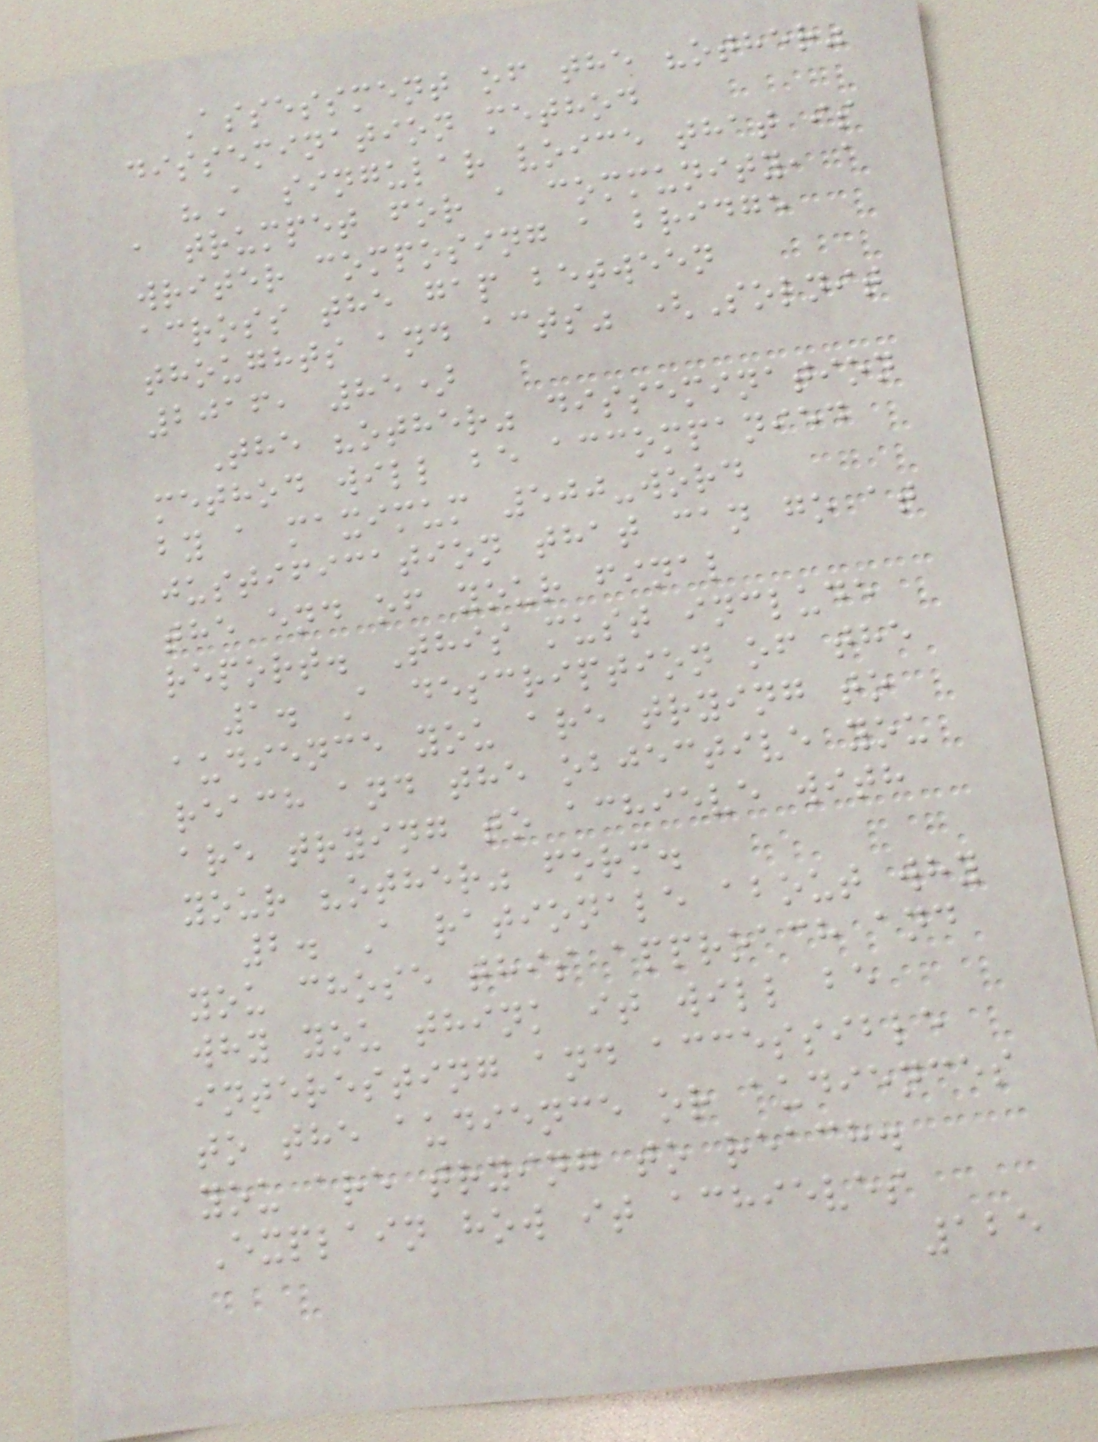Assessment of the "other"
dissemination method
"A singular voice that is
a trumpet for a community, a
writer composing a bridge
across the gap between
thoughts and acts" (Solnit
2016, 85)
The "other" dissemination
method will be accompanied
by a maximum 500-word
justification that can go at
the end of your final
report. This must include
1. A description of the
audience you are trying to
reach and the objective you
are trying to achieve with
your "other" form.
2. A rationale about why
you chose this approach and
why you think it will be
interesting and accessible
to the audience or audiences
you are trying to reach.
Explain how it achieves
125
